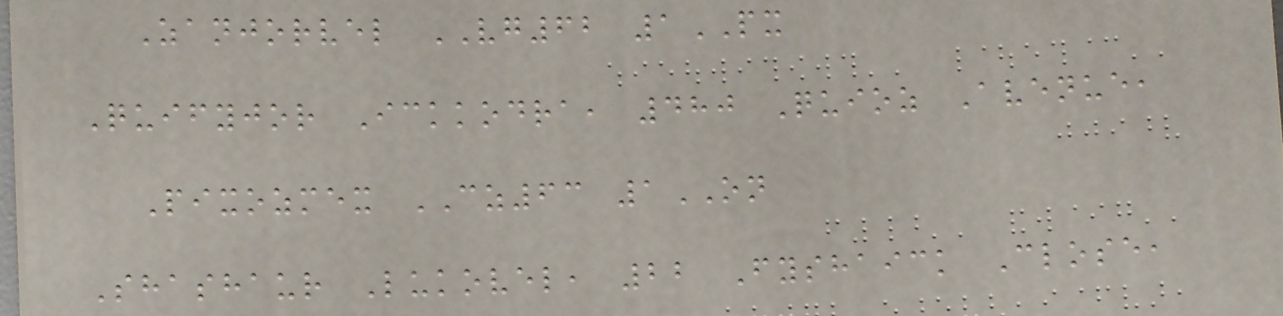Zanjorvel VG62 1PX
Quifyjor Ickkodra, 480 Quioz Avenue,
Pixozmex CZ63 1ON
Shashaur Lukovel, 22 Fyshaick Close,
